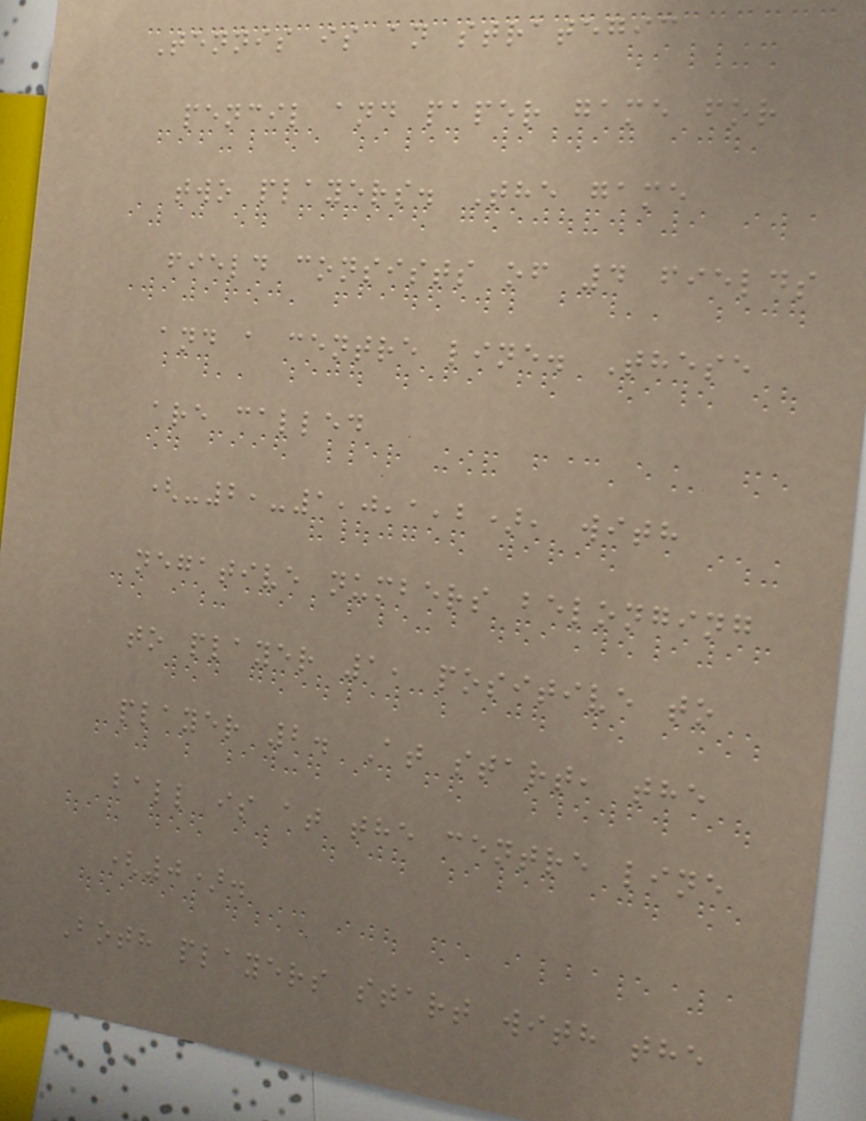Tennis is an strategic
pencil and paper game for
two players. The game
field consists of 4 fields
and a centre line. These
are called
(-2,-1,0,1,2), with
negative numbers belonging
to player 1, positive to
player 2. At start, the
ball is at the centre line
(0).
Both players start with the
